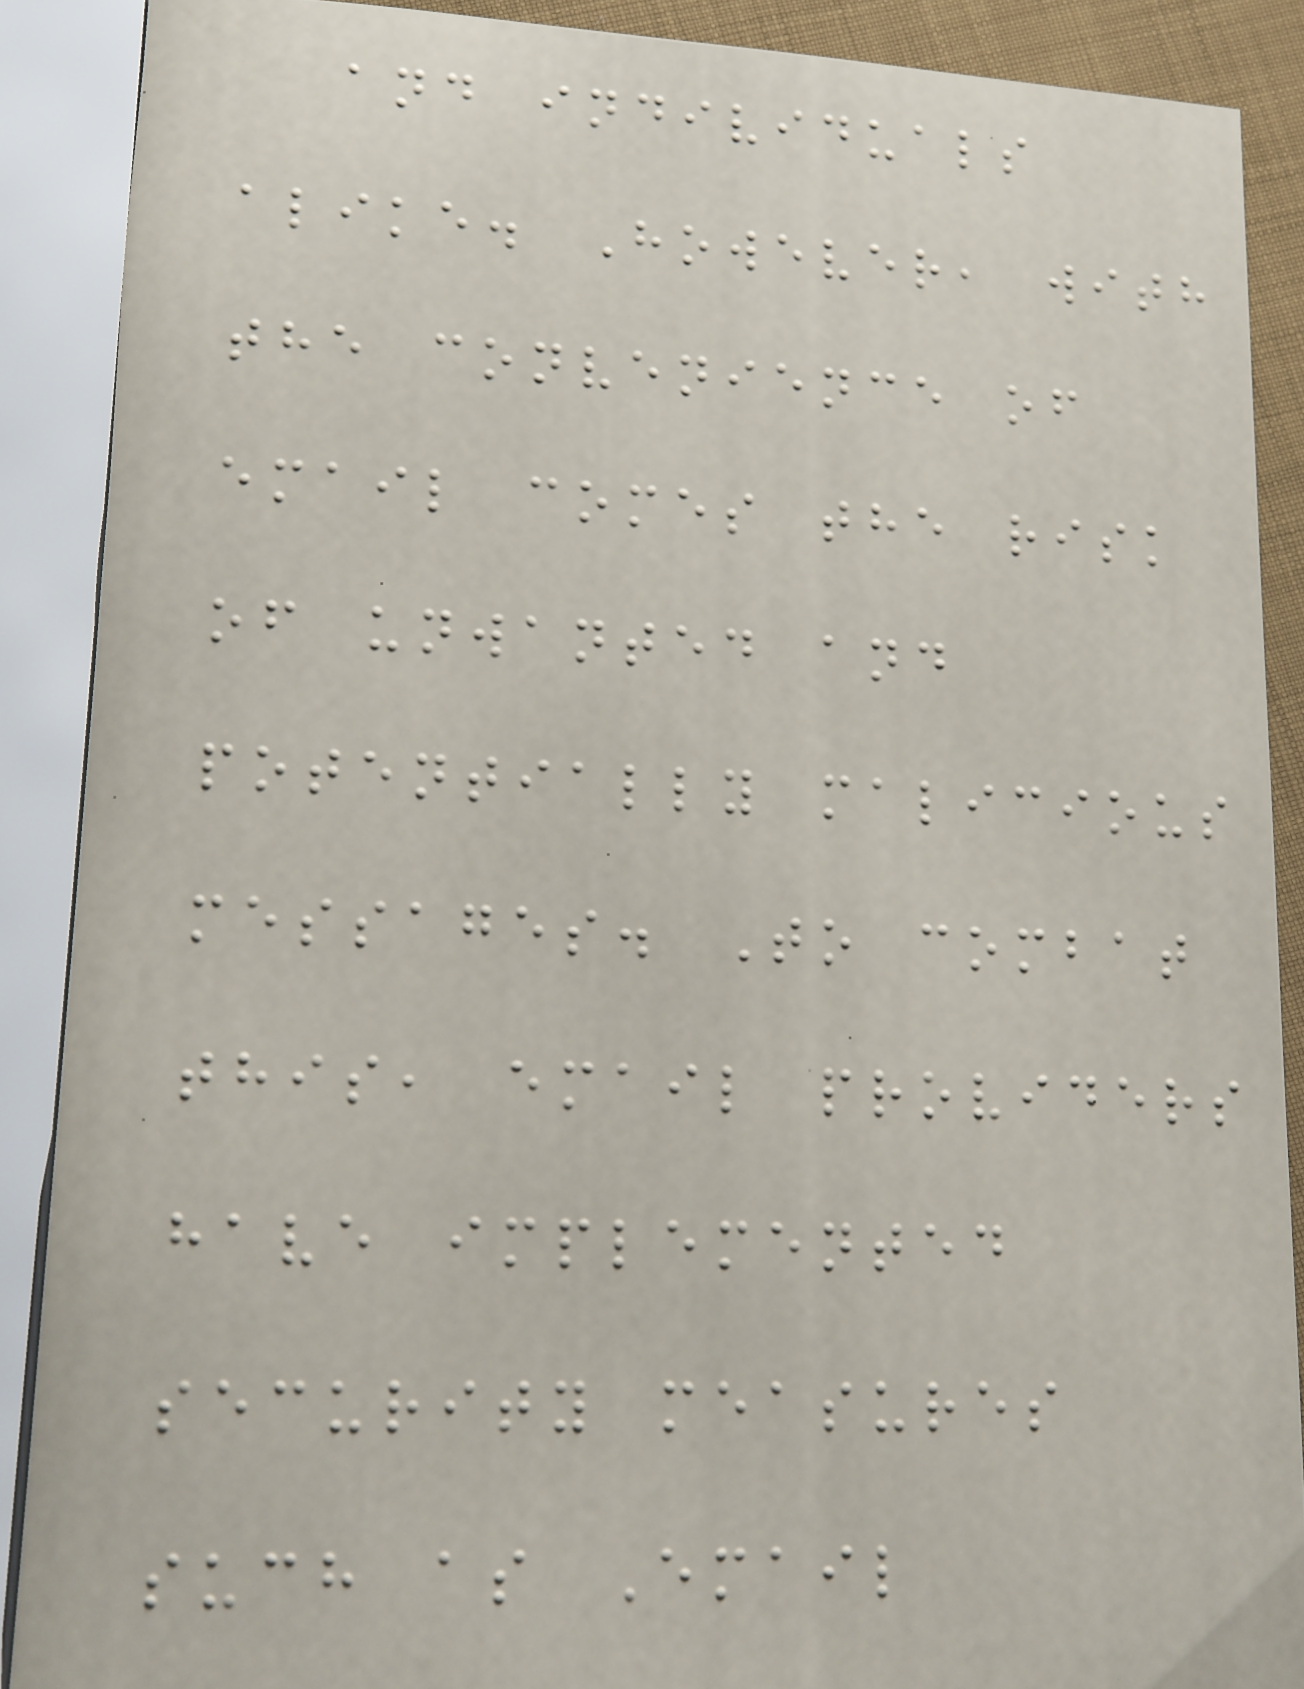and individuals
alike. However, with
the convenience of
email comes the risk
of unwanted and
potentially malicious
messages. To combat
this, email providers
have implemented
security measures
such as Email
